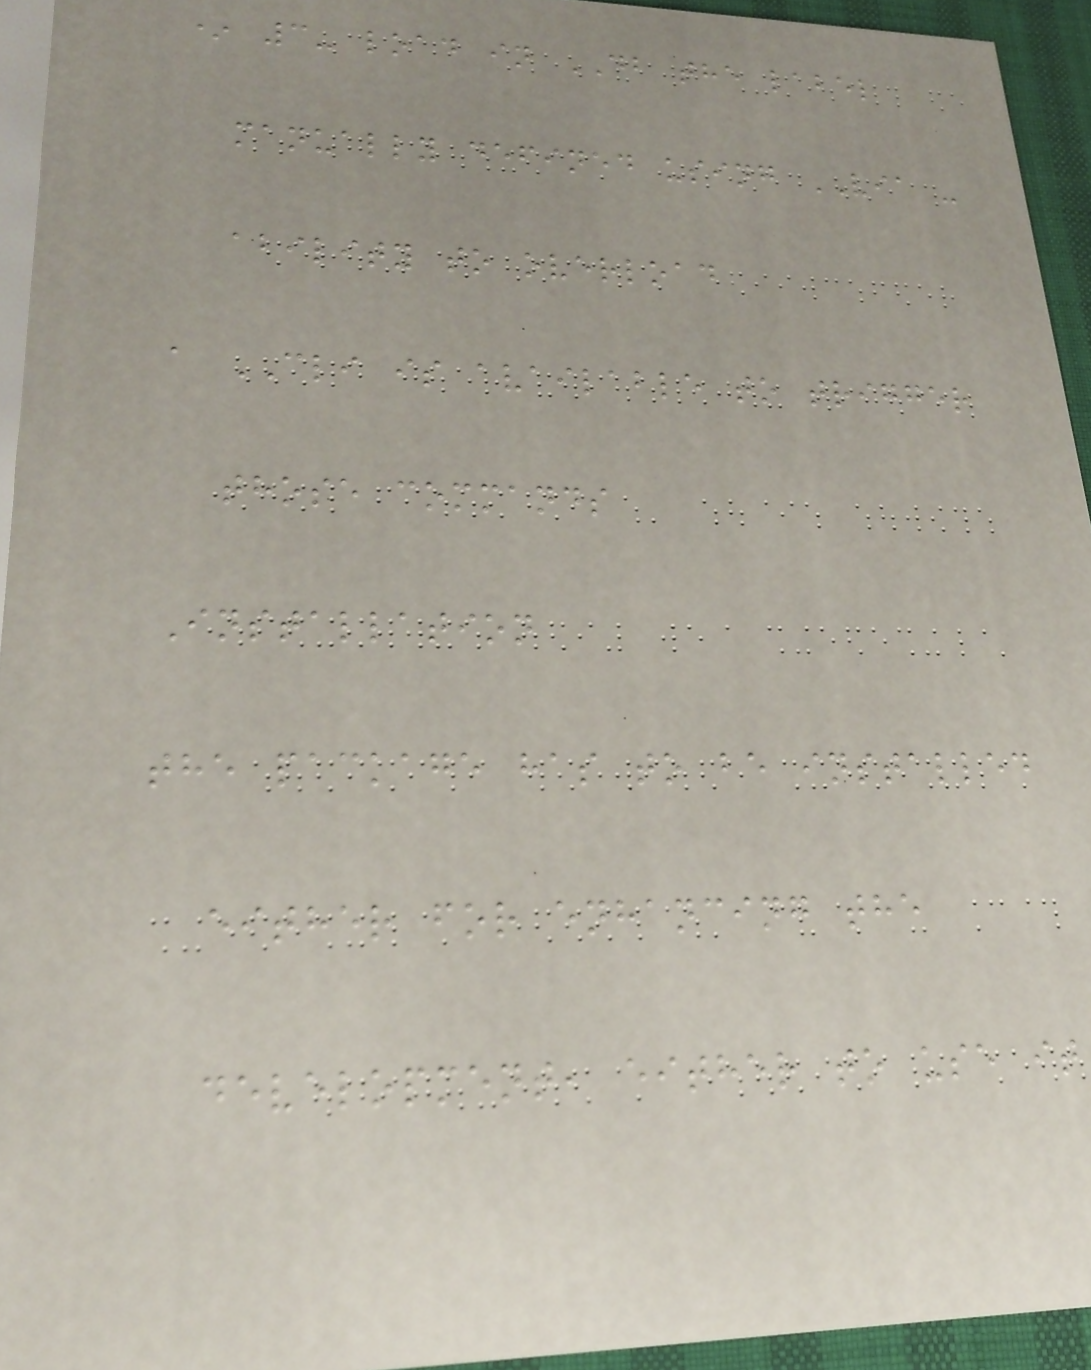* 3- load in DB the label
manually defined using VIA -
ability to overload
a CLI is available to trigger
those commands
Installation
the package has to be installed
either for enhancing the
development, either to use it
